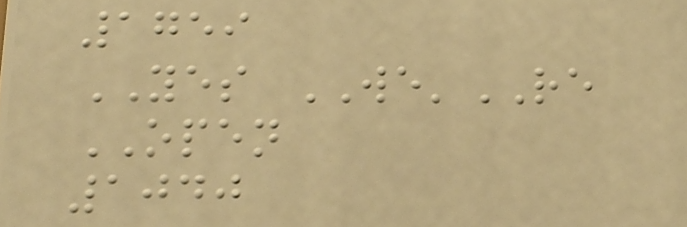1759
YES WE'RE
OPEN
1040
